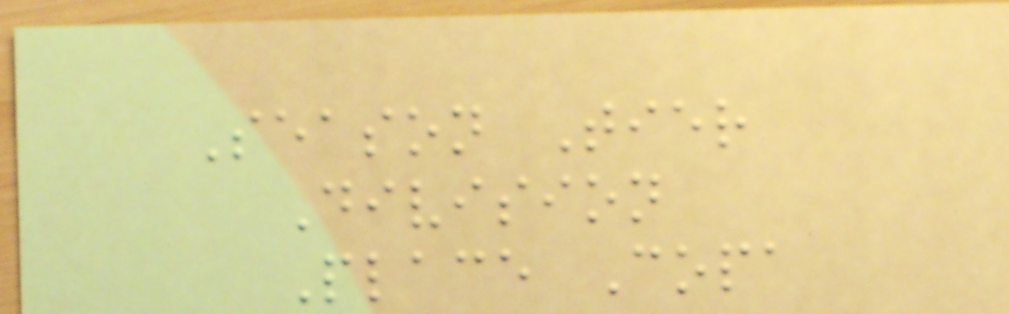Season Tier
Division
Place Copa
